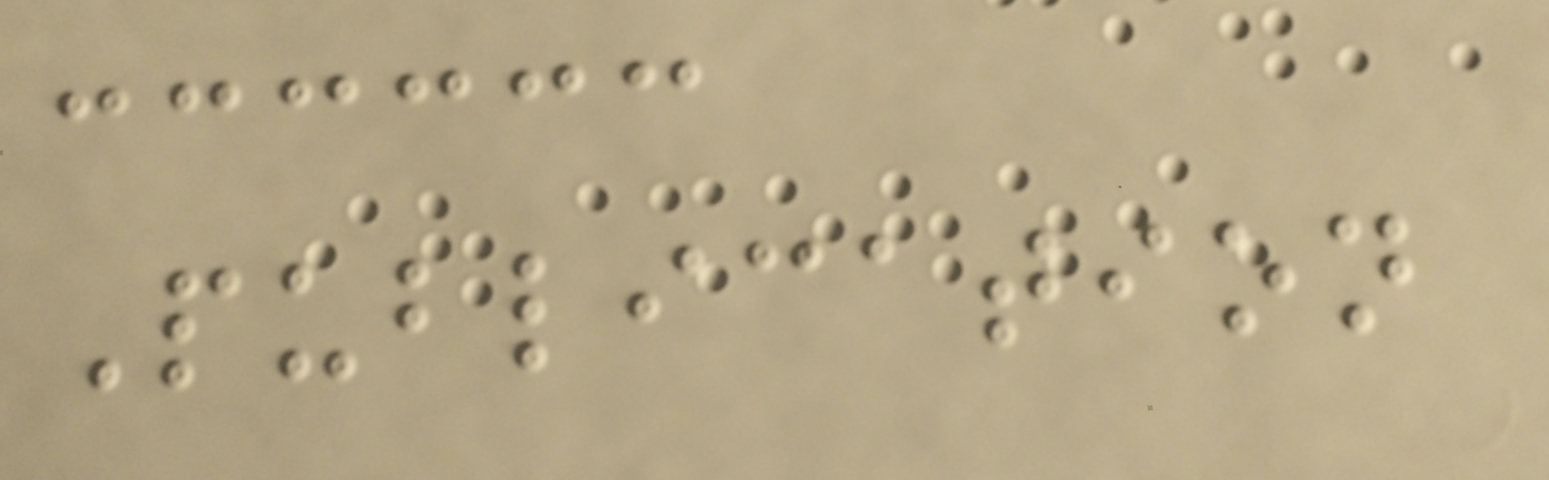Publication
